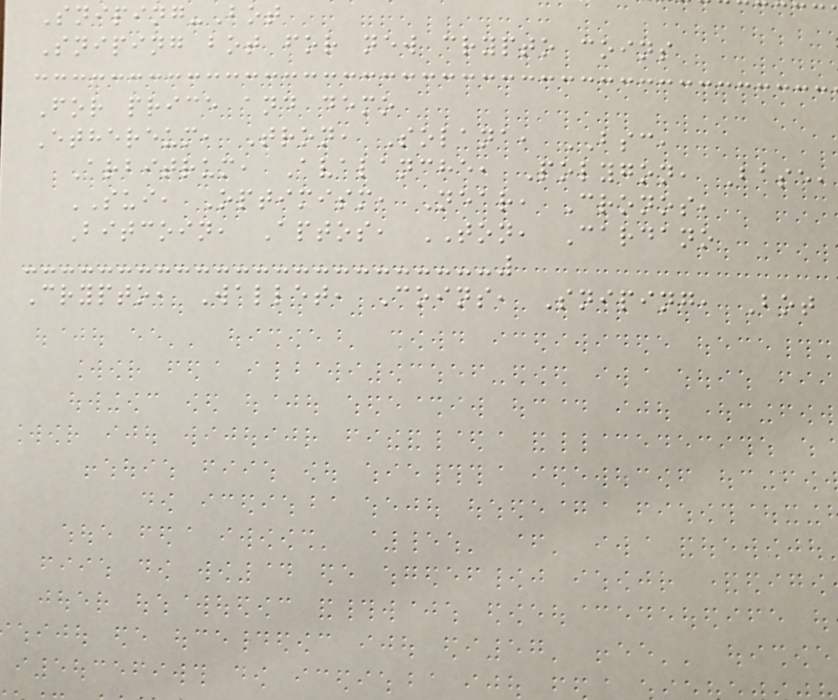Sniping-Bot
Sniping bot for new crypto coins
For price and demo
Ethereum, Tron, Solana, BSC,
Arbitrum, Avalanche, Polygon, Base,
SUI, Optimism, Near, Cronos,
Bitcoin, Aptos, TON, Cardano
Crypto, Wallet, Coins, Sniping, Bot
